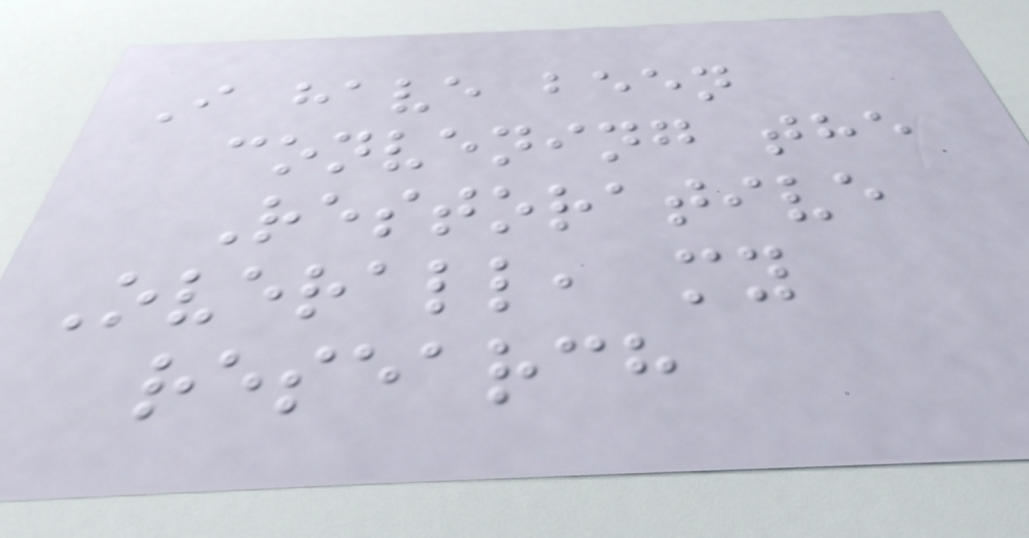I have been
convening the
Restorative
Overall, my
research
